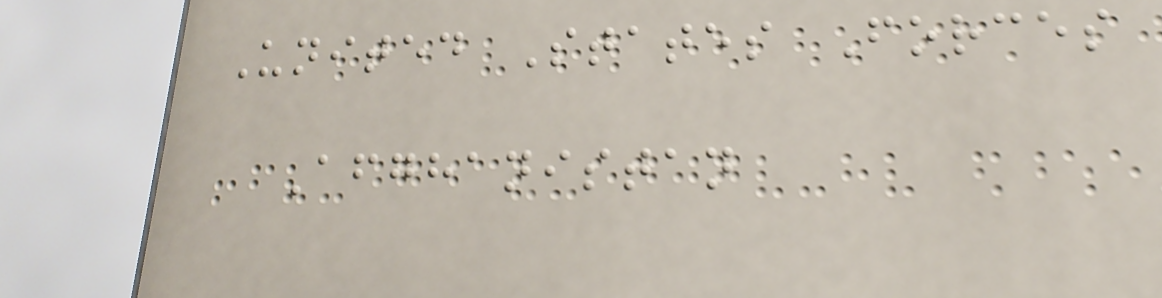United States Forces
Afghanistan
